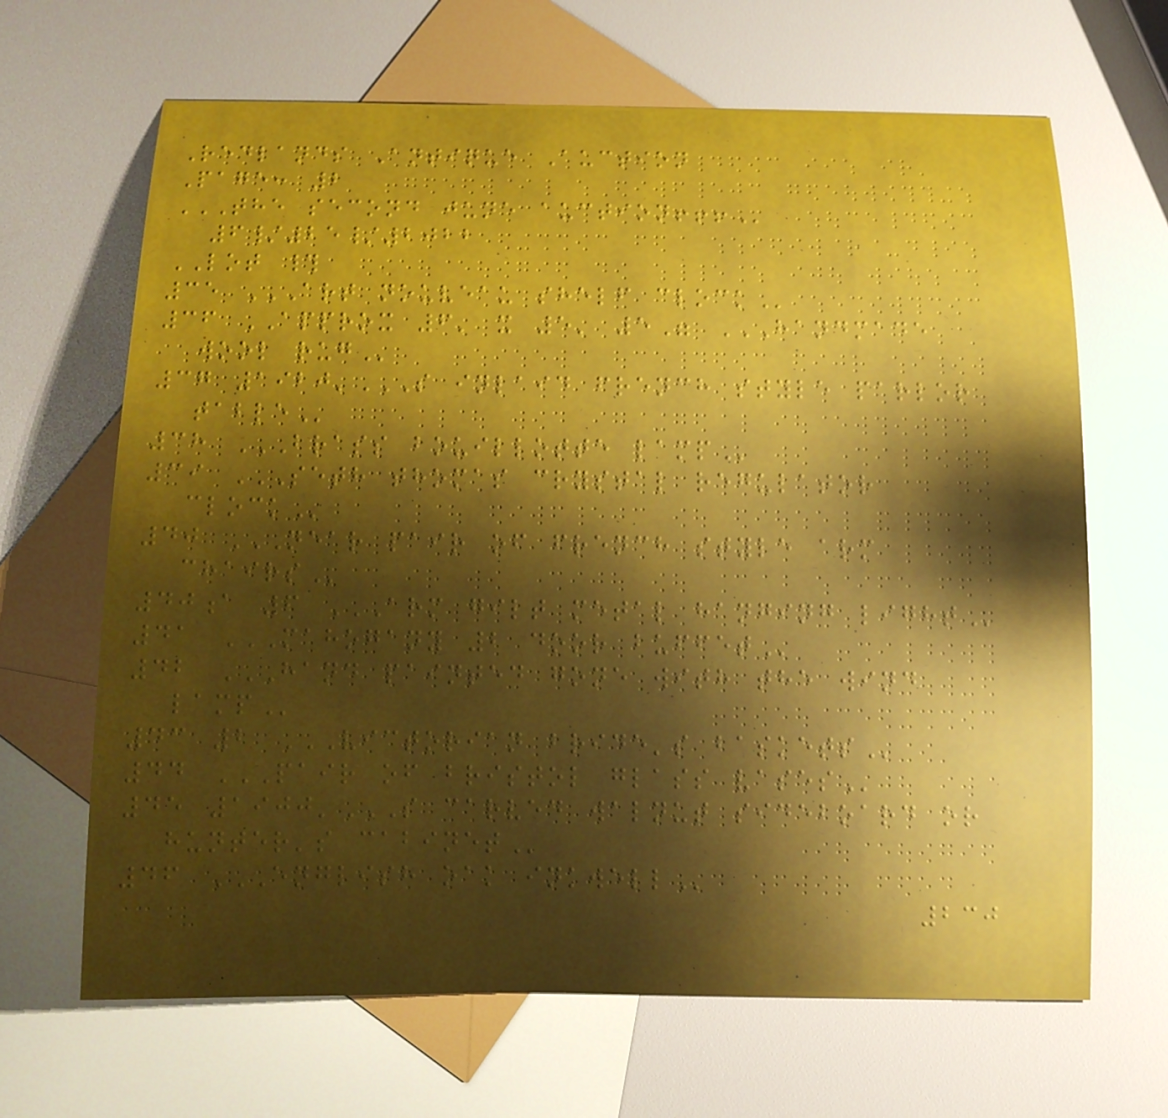Redlands Antique Auction
Page: 2
THE SECOND JUNE AUCTION!!!
6/25/2022
LOT #
35 ART NOUVEAU SHELF CLOCK
36 APPROX 6' x 5' 5" HANDMADE
WOOL RUG
37 1920'S INLAID FRENCH STYLE PARLOR
TABLE
38 BRASS BOUILLOTTE LAMP
39 SETH THOMAS CRYSTAL REGULATOR
CLOCK
40 NEAR PAIR OF FRENCH STYLE ARM
CHAIRS
40a 6 ARM GILT METAL HANGING LIGHT
41 MAHOGANY 2 DOOR BUFFET
42 HAND PAINTED GONE WITH THE WIND
LAMP
43 2 VICTORIAN BRIDE'S BASKETS
44 PAIR OF BRISTOL GLASS VASES
45 1900'S CARVED WALNUT SIDEBOARD OR
HUNTER'S CABINET
46 ENGLISH OAK INKWELL
230
